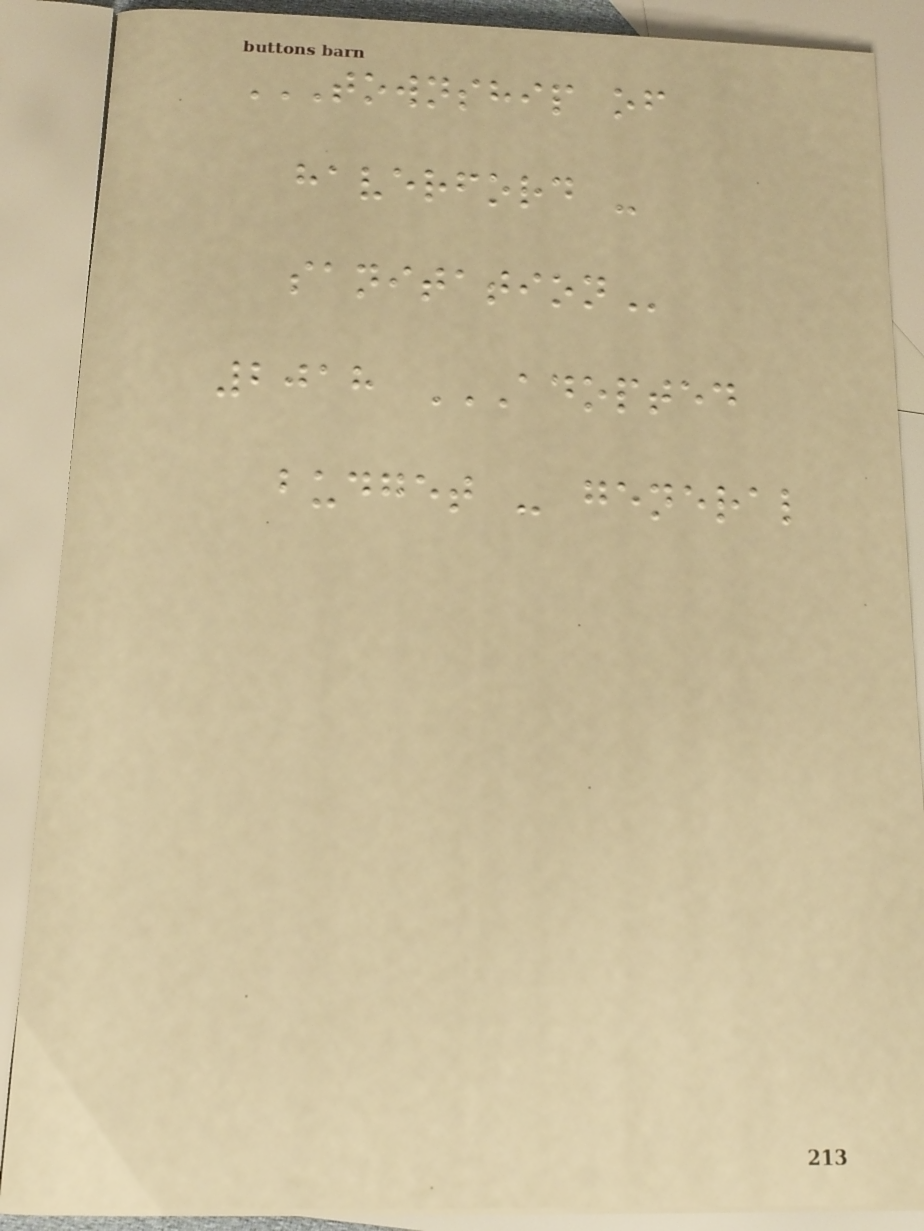TOWNSHIP OF
HAVERFORD -
SANITATION
2018 ADOPTED
BUDGET - GENERAL
